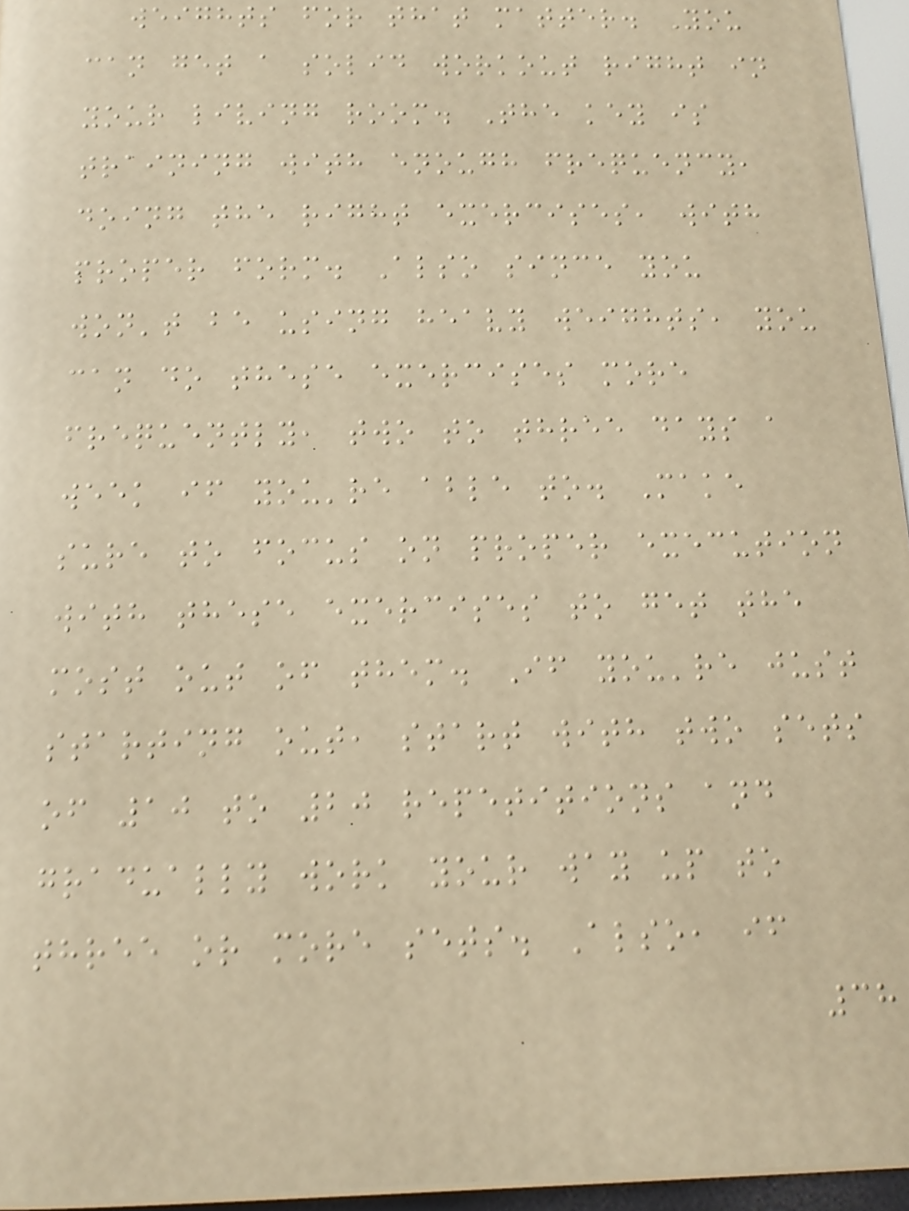weights for that matter. You
can get a solid workout right in
your living room. The key is
training with enough frequency,
doing the right exercises, with
proper form. Also since you
won't be using heavy weights, you
can do these exercises more
frequently, two to three days a
week if you're able to. Make
sure to focus on proper execution
with these exercises to get the
most out of them. If you're just
starting out, start with two sets
of 10 to 20 repetitions and
gradually work your way up to
three or more sets. Also, if
38
